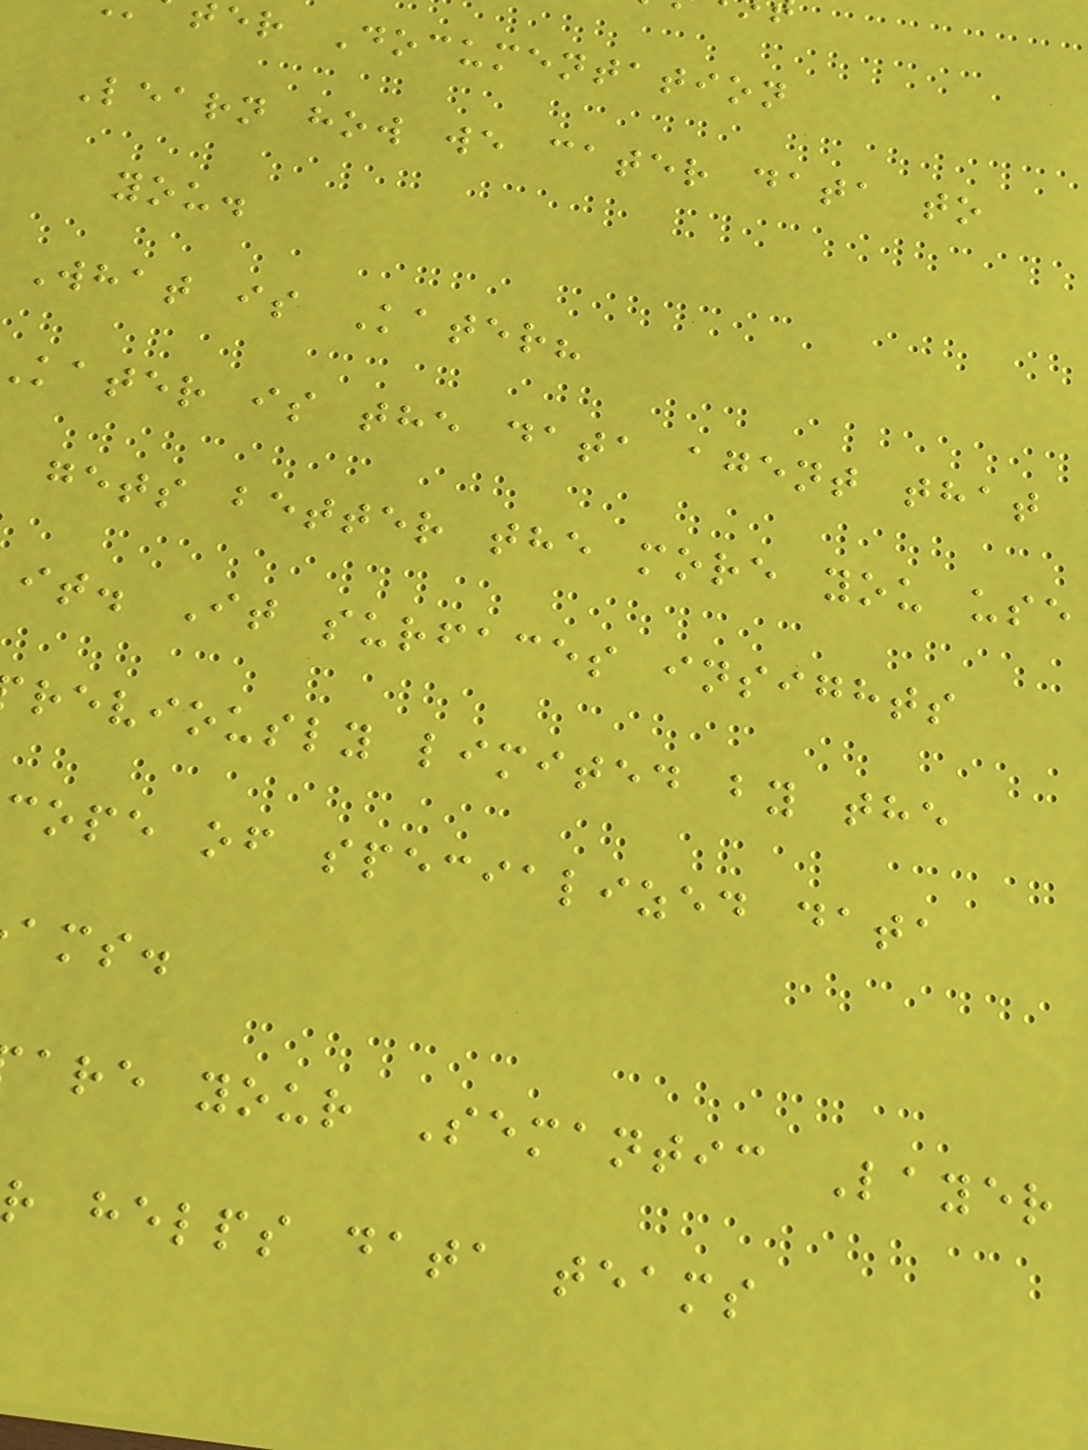er Documentation
Learn how we cater data to
you.
What is Kater?
kater is the data agent that
gets better the more you use
it. It surfaces insights
reviously limited by the
cope of specialized data
ams.
are your Semantic Layer
r helps data teams
